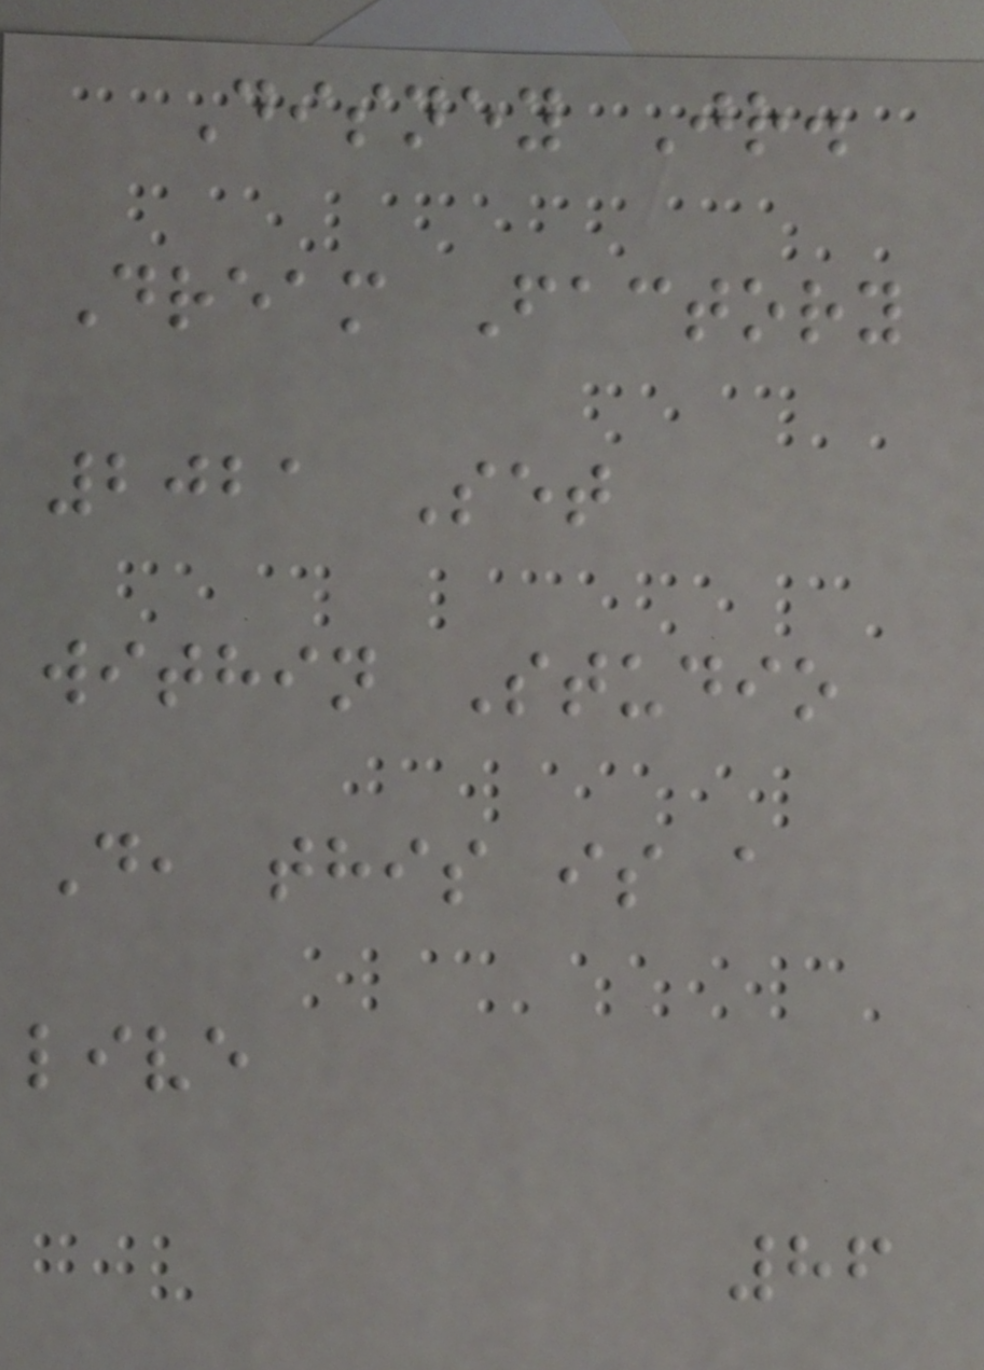Disney Jr.
Dream Factory
2021 Set
within Studio
D, this is a
live
86
